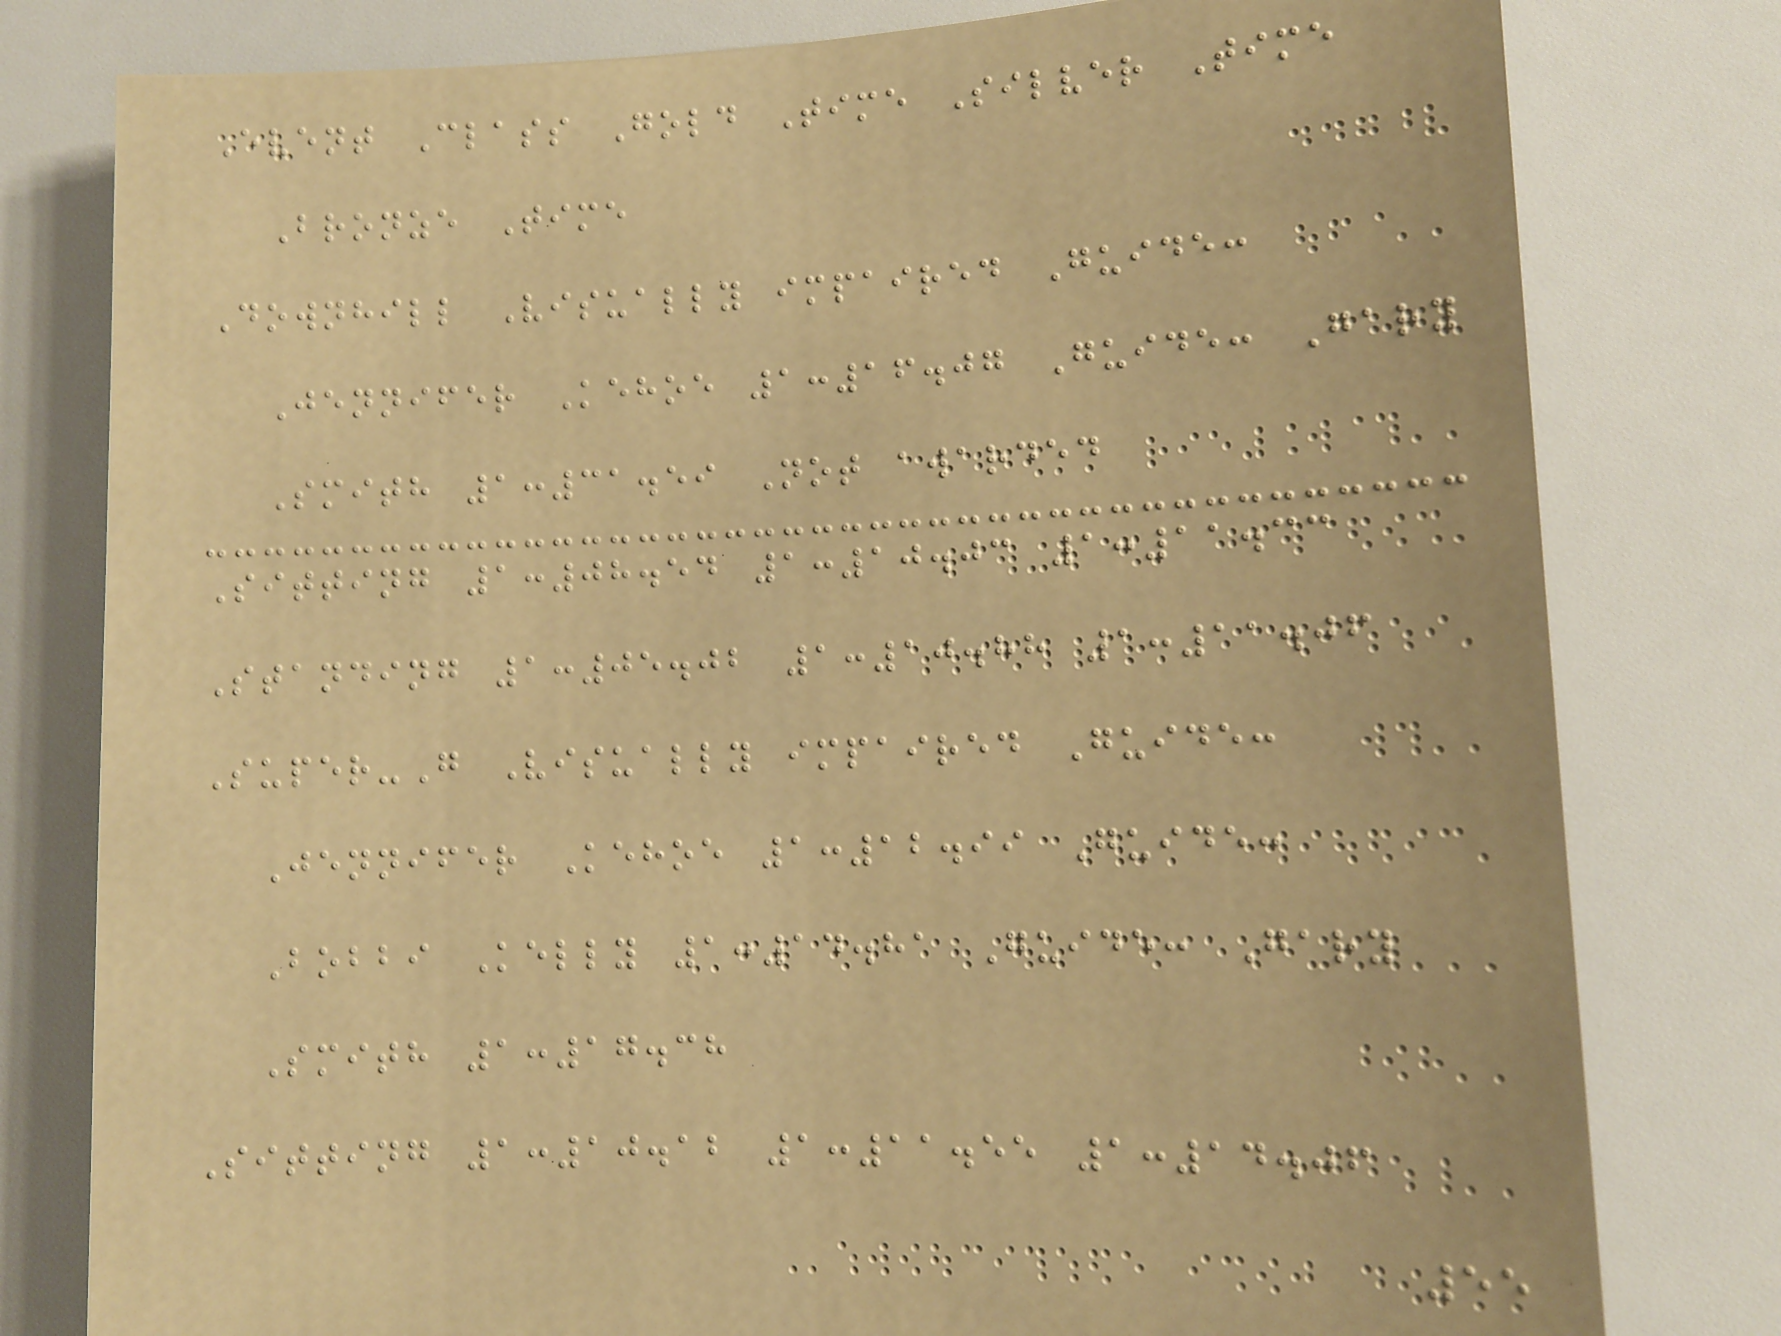Event Class Gold Time Silver Time
Bronze Time
Downhill Visually impaired Guide:
Jennifer Kehoe 1:16.07 Guide: Gary
Smith 1:31.59 Not awarded
Sitting 1:08.54 1:10.03 1:11.33
Standing 1:05.02 1:10.88 1:11.06
Super-G Visually impaired Guide:
Jennifer Kehoe 1:12.99 Guide:
Bobbi Kelly 1:14.81 Guide: Gary
Smith 1:17.38
Sitting 1:10.12 1:11.55 1:14.06
55
